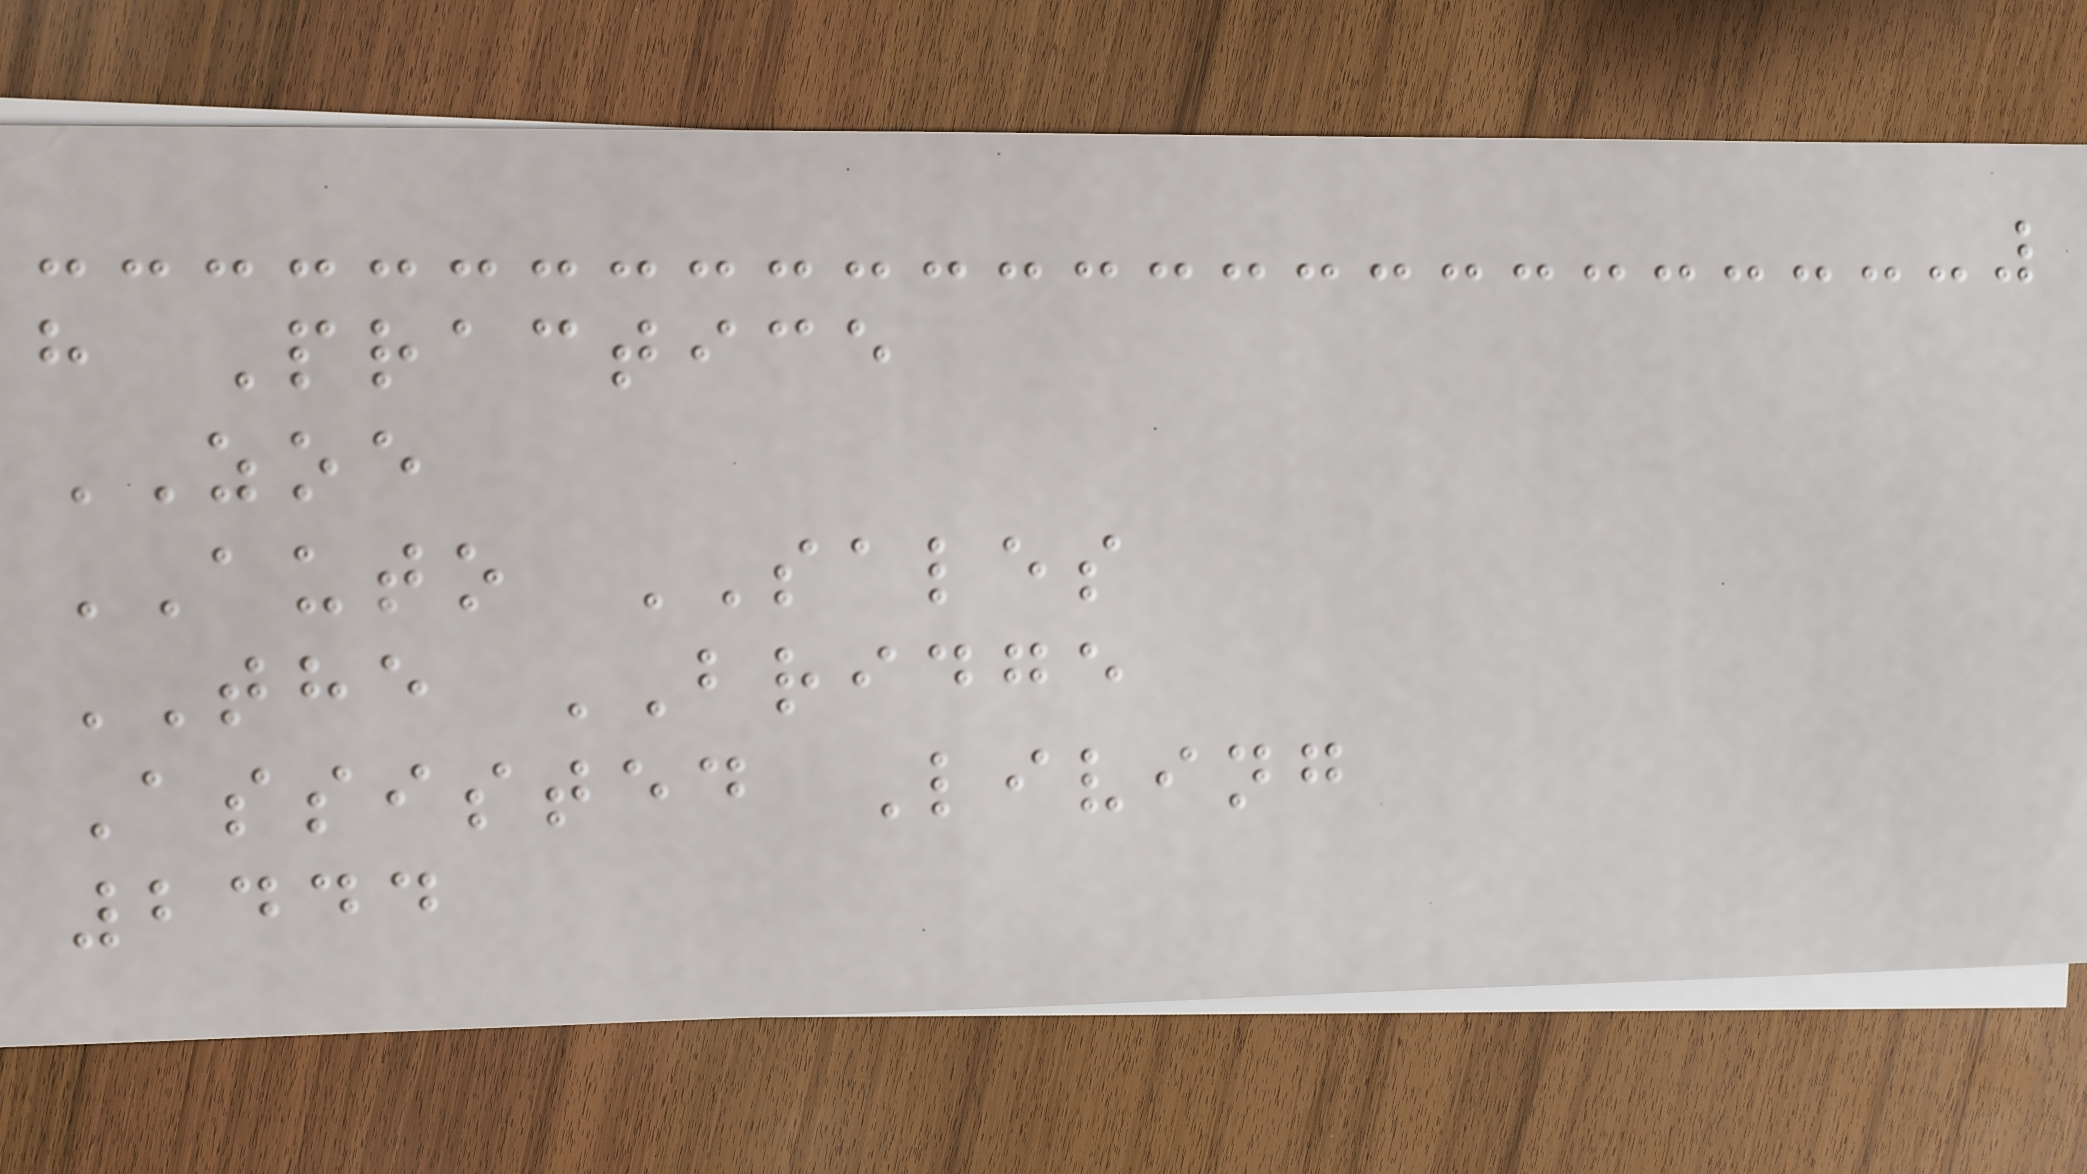h Practice
ZOE
AUTO SALES
THE BRIDGE
Assisted Living
2444
